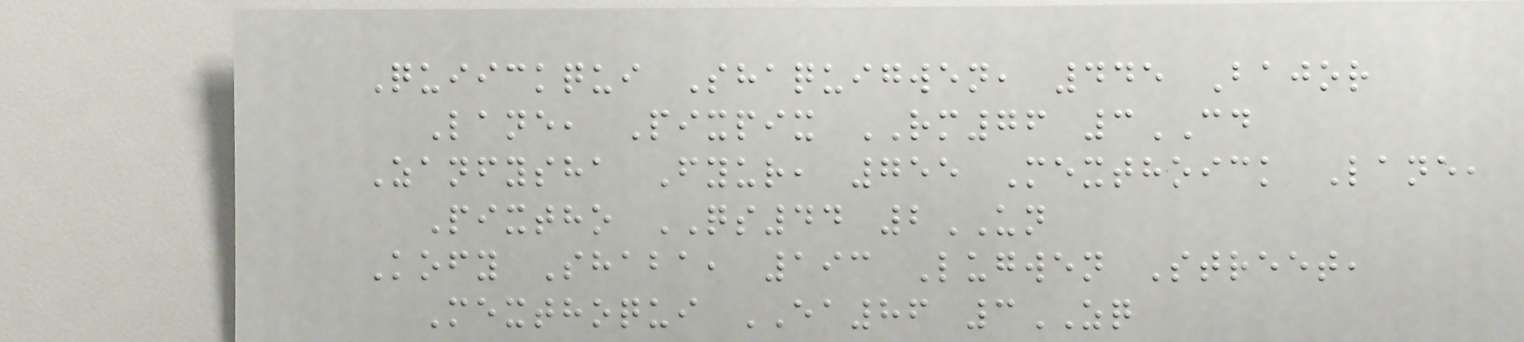Quiickqui Shaquigwen, 445 Bajor
Lane, Pixpix RM76 3CD
Zanfysha Fyur, 755 Mexthoick Lane,
Pixtho QS44 2UN
Kofy Shaba, 193 Lugwen Street,
Mexthoqui EA86 3ZQ
